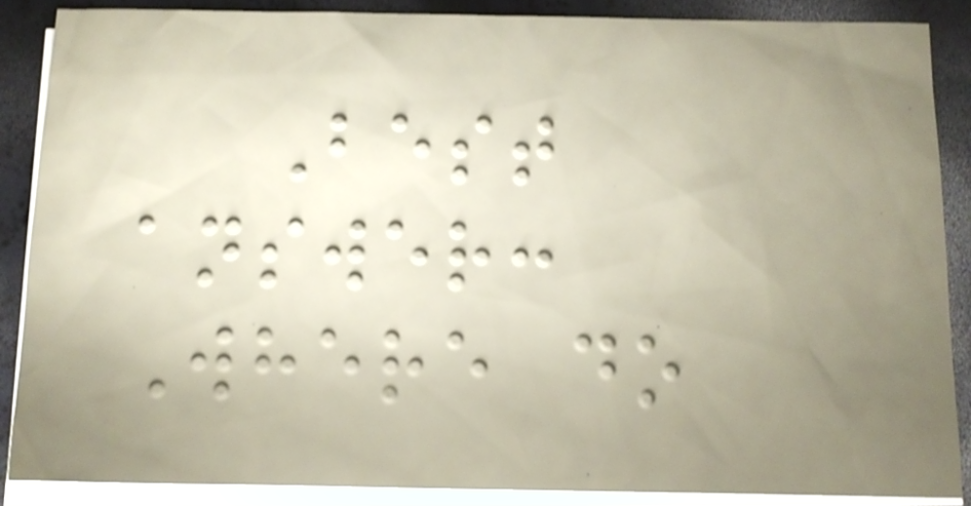Best
answer:
Where do
